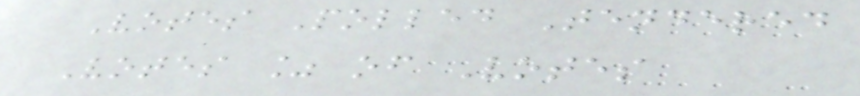Votes Polled Tendered
Votes % of Votes
